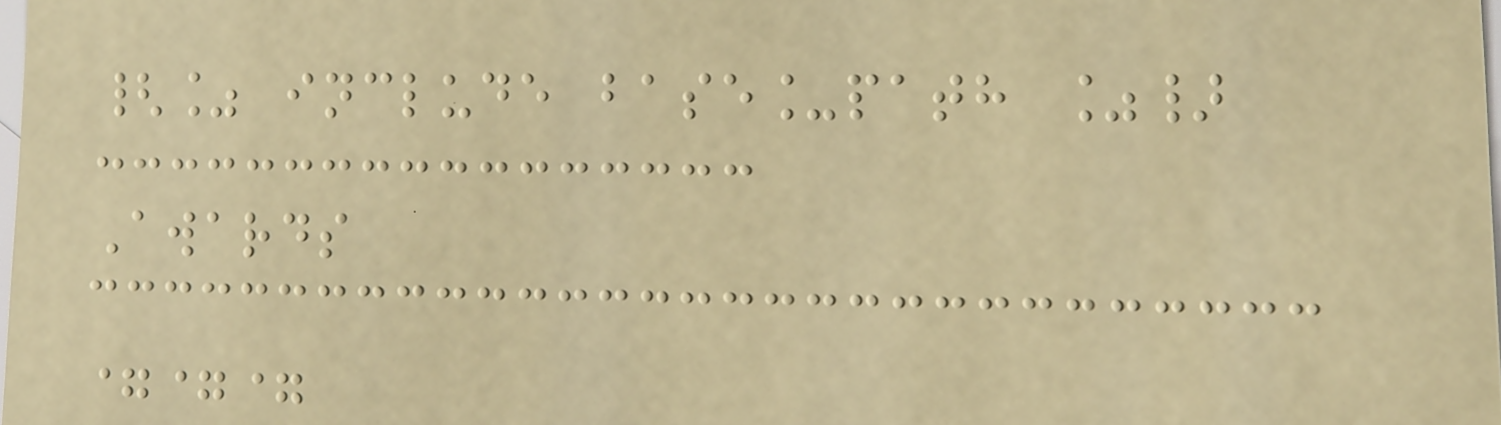{% include base_path %}
Awards
===
